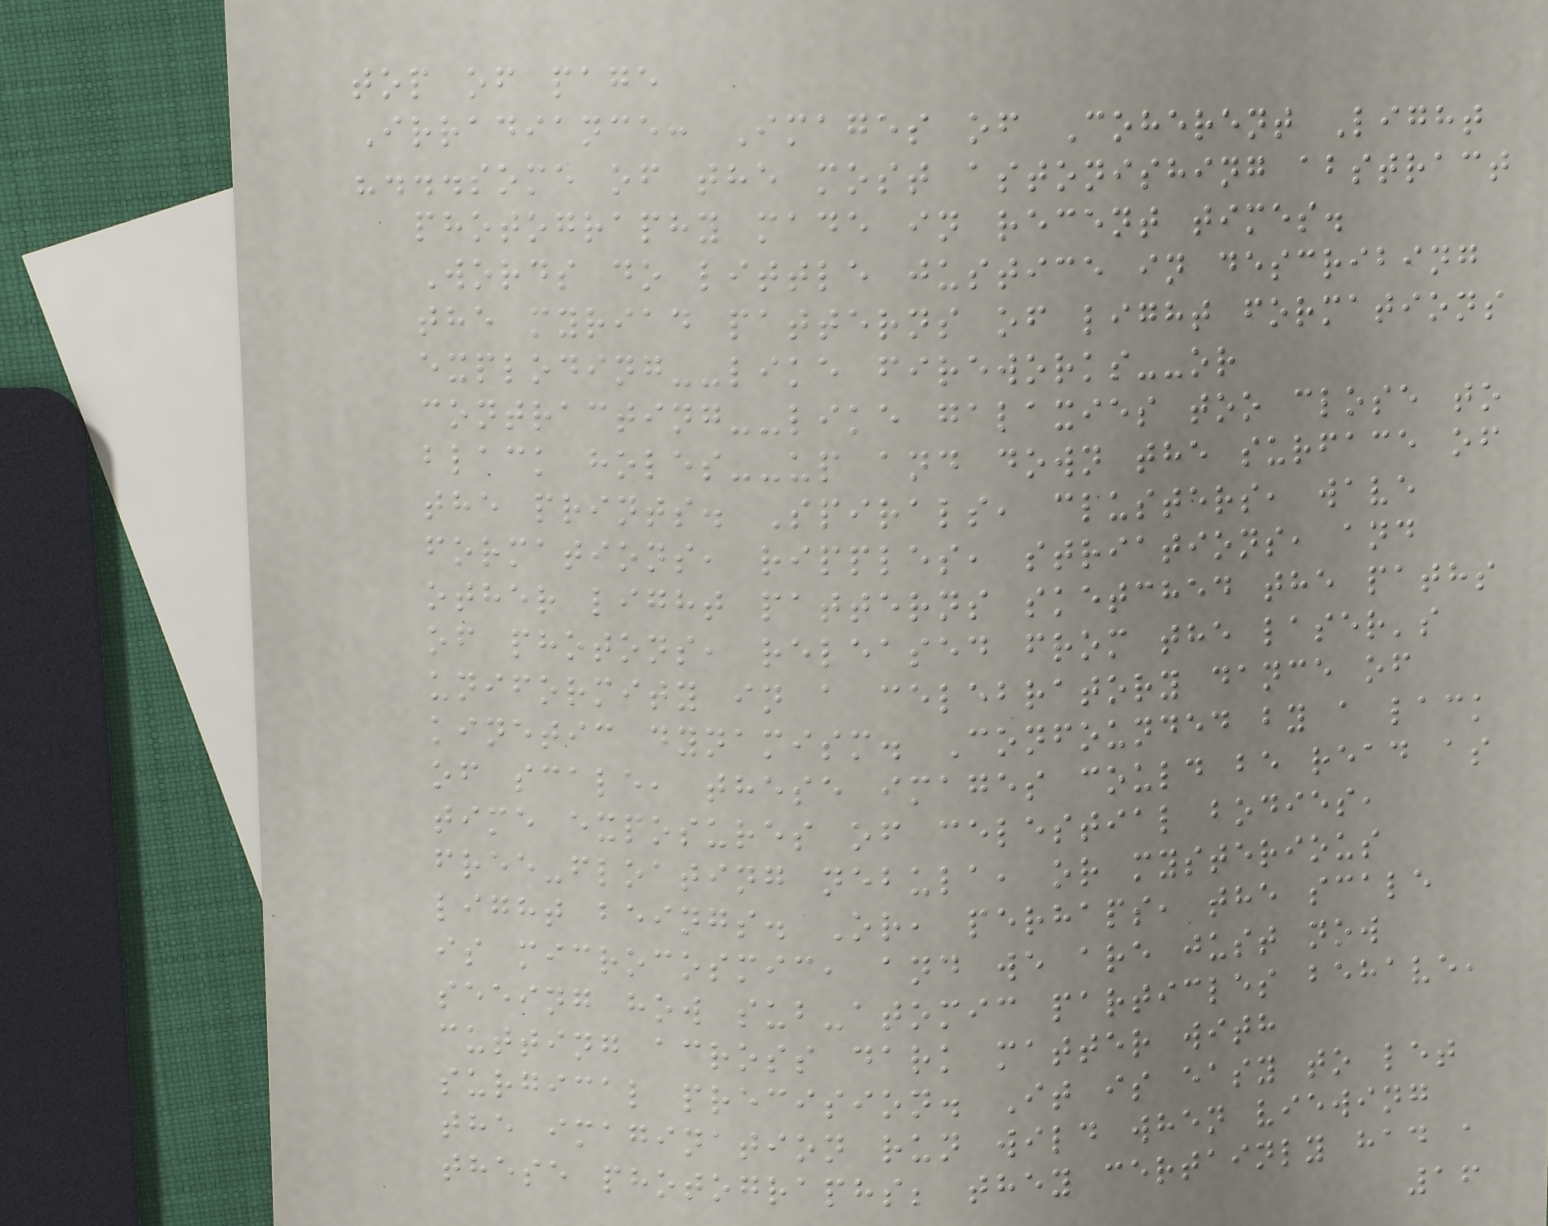top of page
Irradiance: Images of Coherent Light
"...some of the most astonishing abstract
photography made in recent times.
Words do little justice in describing
the myriad patterns of light formations
exploding--like fireworks--or
contracting--like galaxies too close to
black holes--up and down the surface of
the prints. Spirals, clusters, wave
formations, ripples, striations, and
other light patterns sketched the paths
of photons, released from the laser's
uniformity in a celebratory dance of
kinetic dynamism. Confounded by a lack
of scale, these images could be read as
time exposures of celestial bodies,
free-floating nebula, or mysterious
light beings. Or, perhaps, the scale
is microcosmic, and we are just now
seeing how sub-atomic particles behave,
cutting across dark matter with
surgical precision. It is easy to let
the imagination run wild when viewing
these photographs; they certainly had a
16
